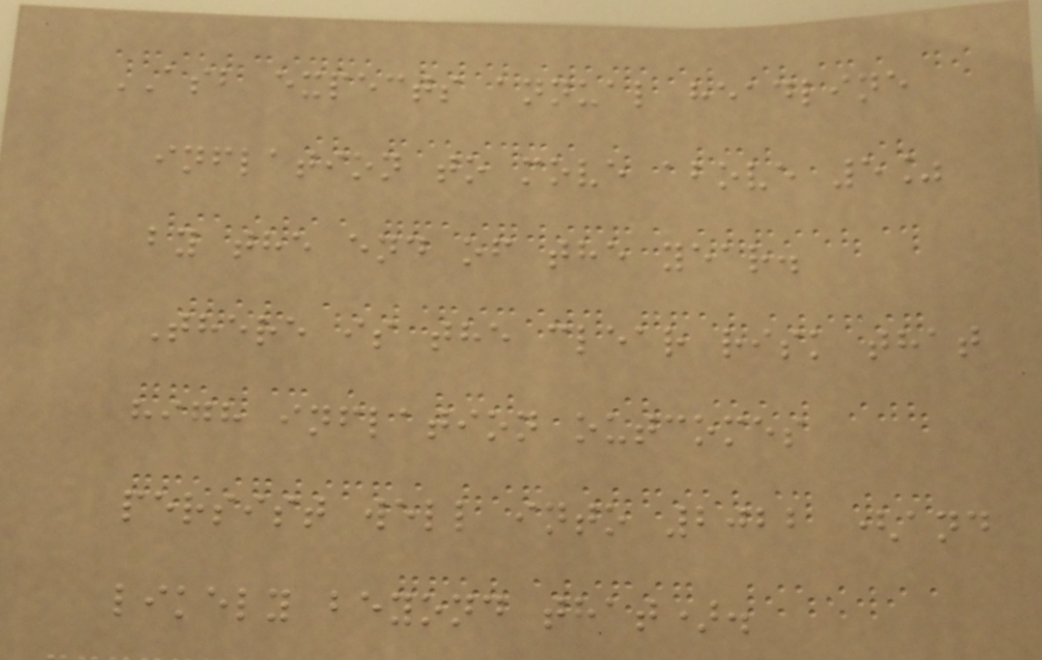ASB expects annual headline
inflation to move above 5%
by the end of the year.
There is the clear risk that
high inflation outcomes
persist well into 2022 (and
likely beyond that).
